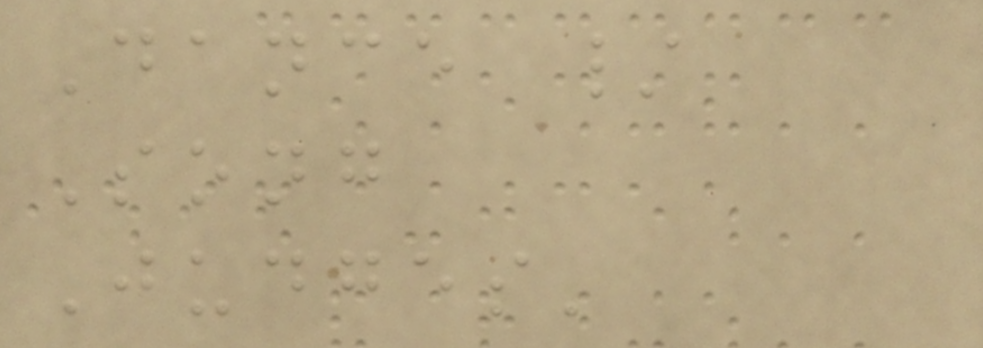Dance /
Song
Judges'
